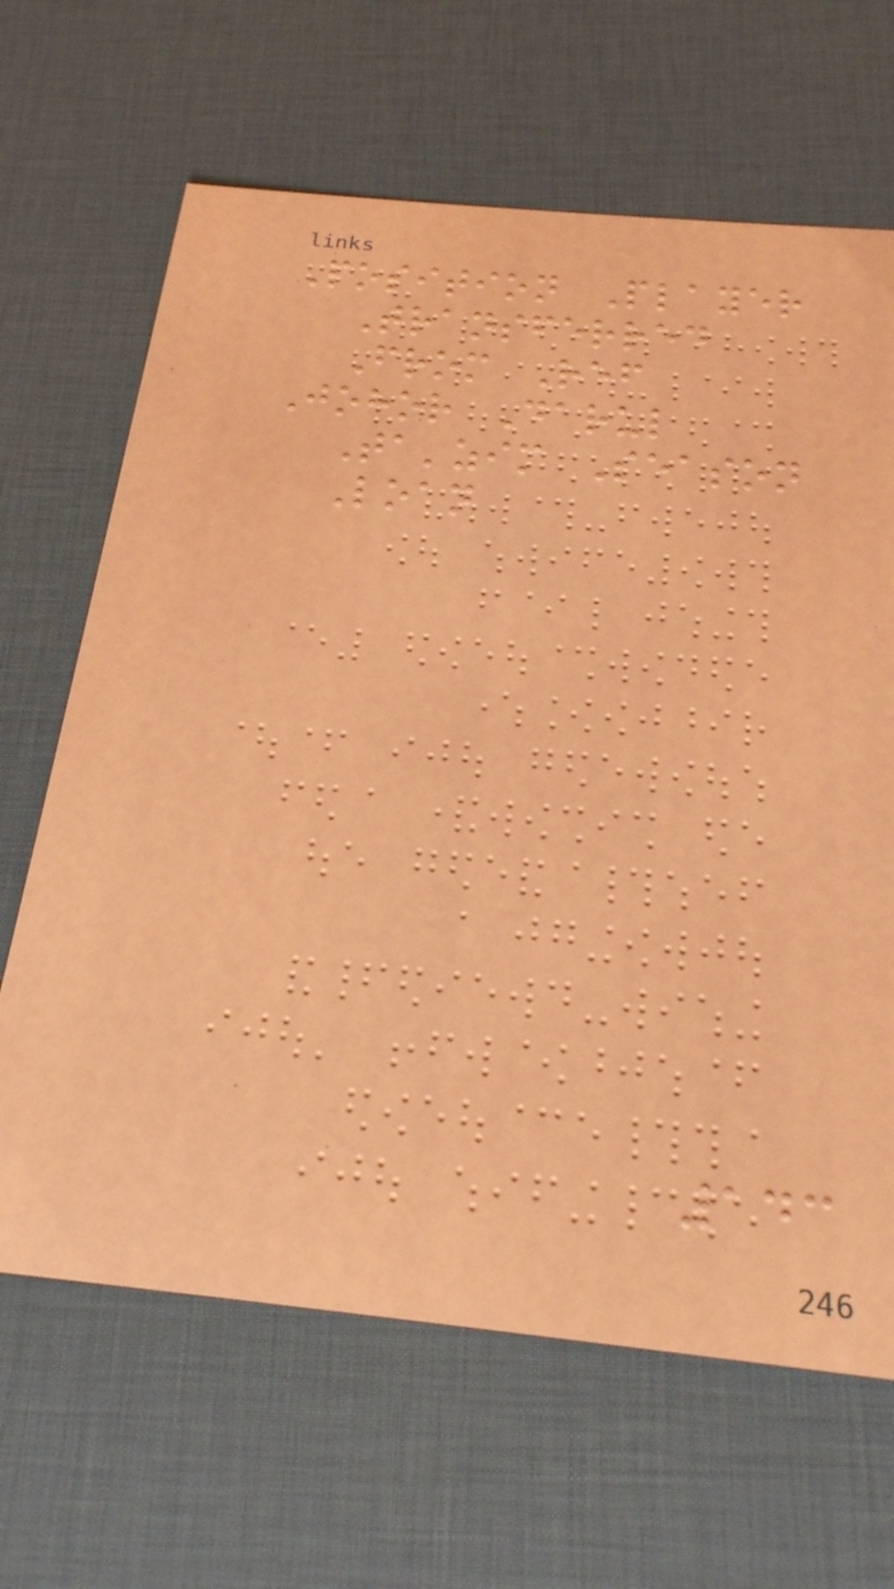Position Player
Transferred
From Ref
Johor Darul
Ta'zim Season
Loan
143
